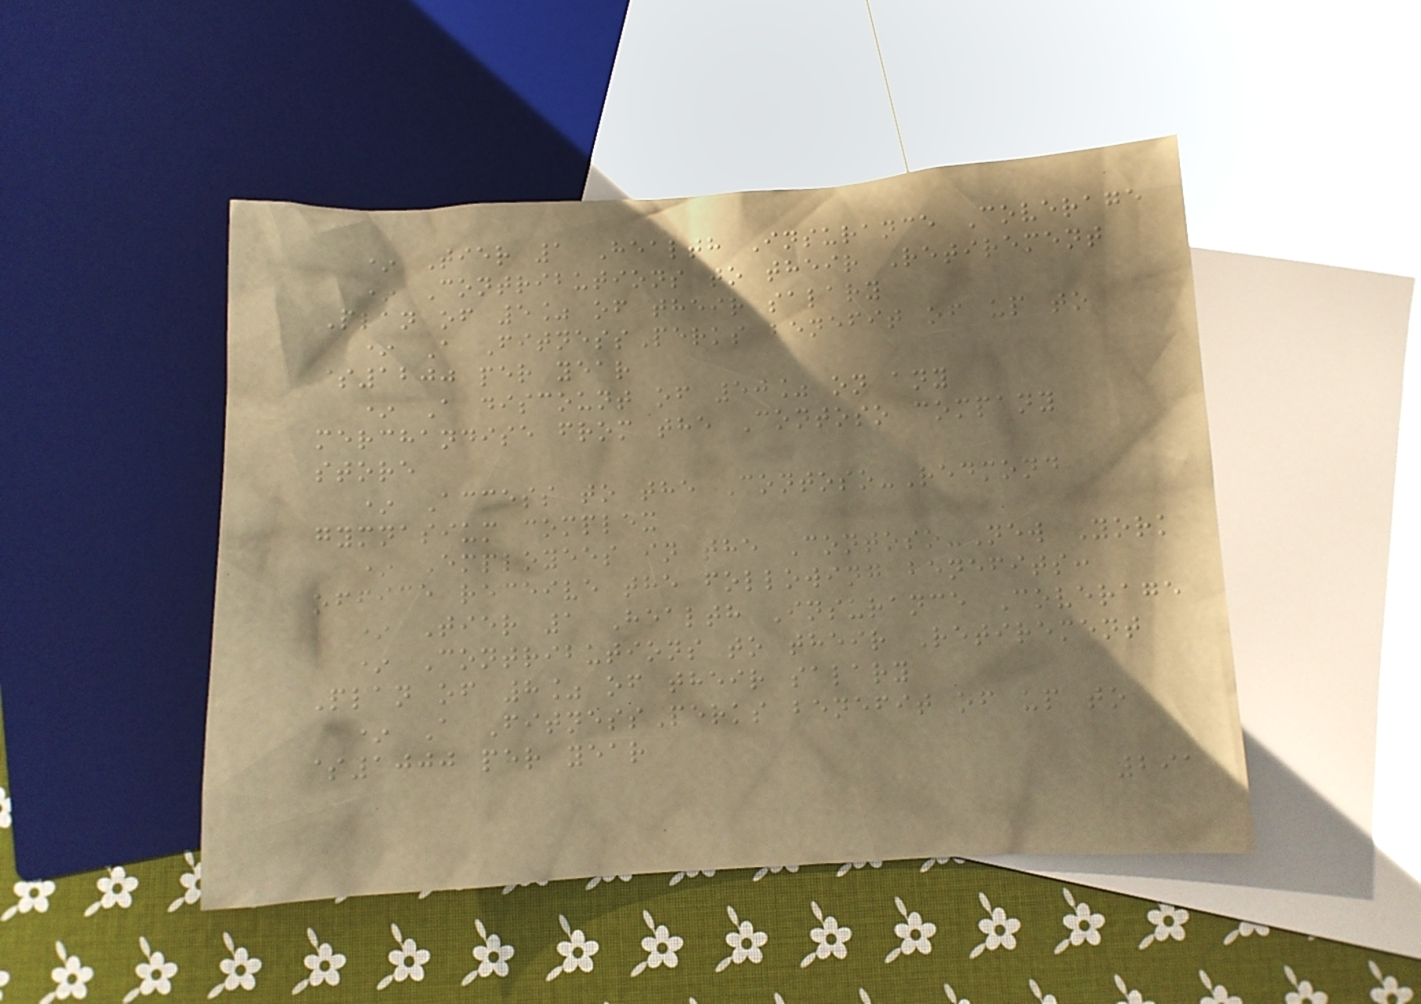* Tier 1 Health Insurance Coverage
* Contributions to their Retirement
Plan of 5% of their salary
* A FitnessPerks benefit of up to
$1200 per year
* A discount of 50% on any
merchandise from the Contoso company
store
* Access to the Contoso-Redmond
gymnasium complex
* Employees in the Contoso-New York
office receive the following benefits:
* Tier 1 Health Insurance Coverage
* Contributions to their Retirement
Plan of 8% of their salary
* A FitnessPerks benefit of up to
$1000 per year
291
